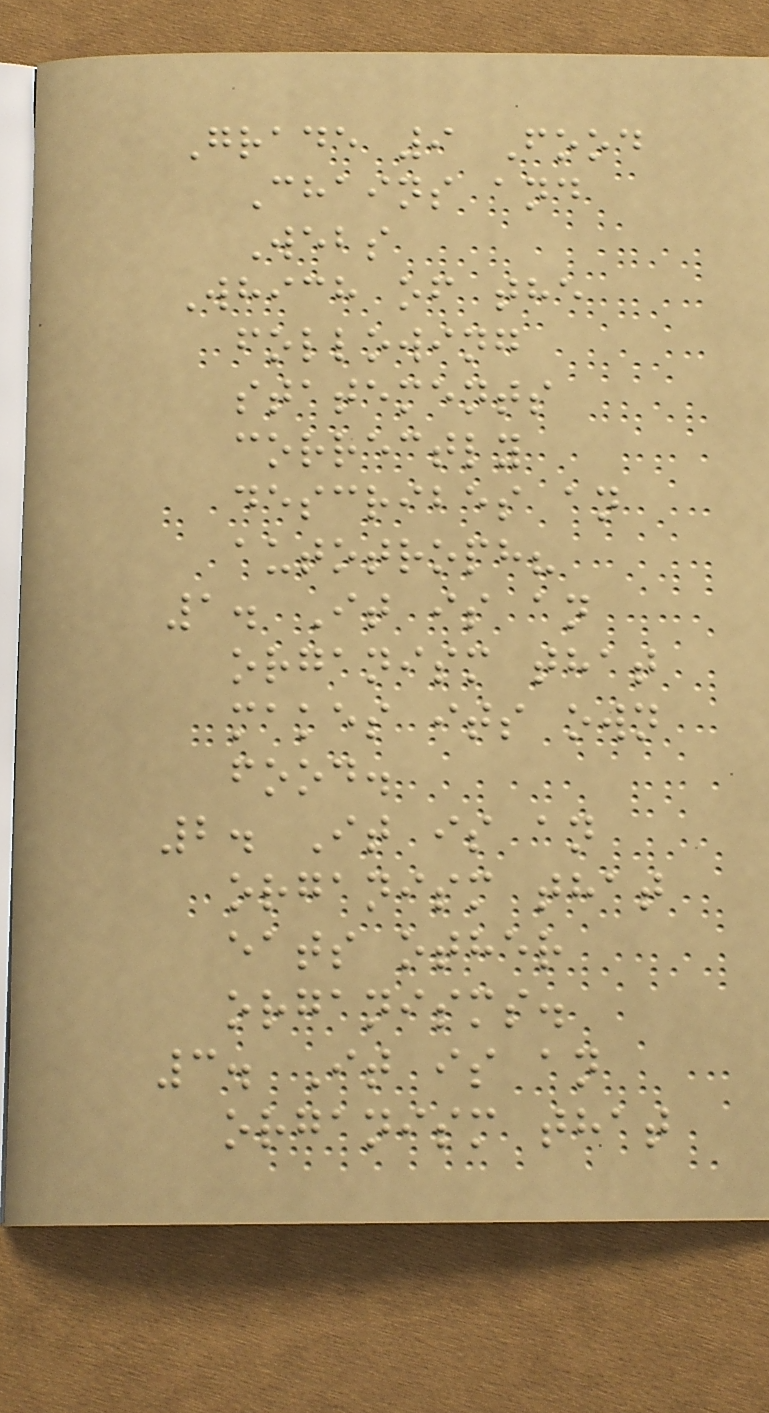Grade 9 Food
Chains and
Webs
Which of the
following
statements
correctly
describes an
autotroph?
1. It is an
organism that
makes its own
food.
2. It is an
organism that
eats other
organisms.
3. It is an
organism that
